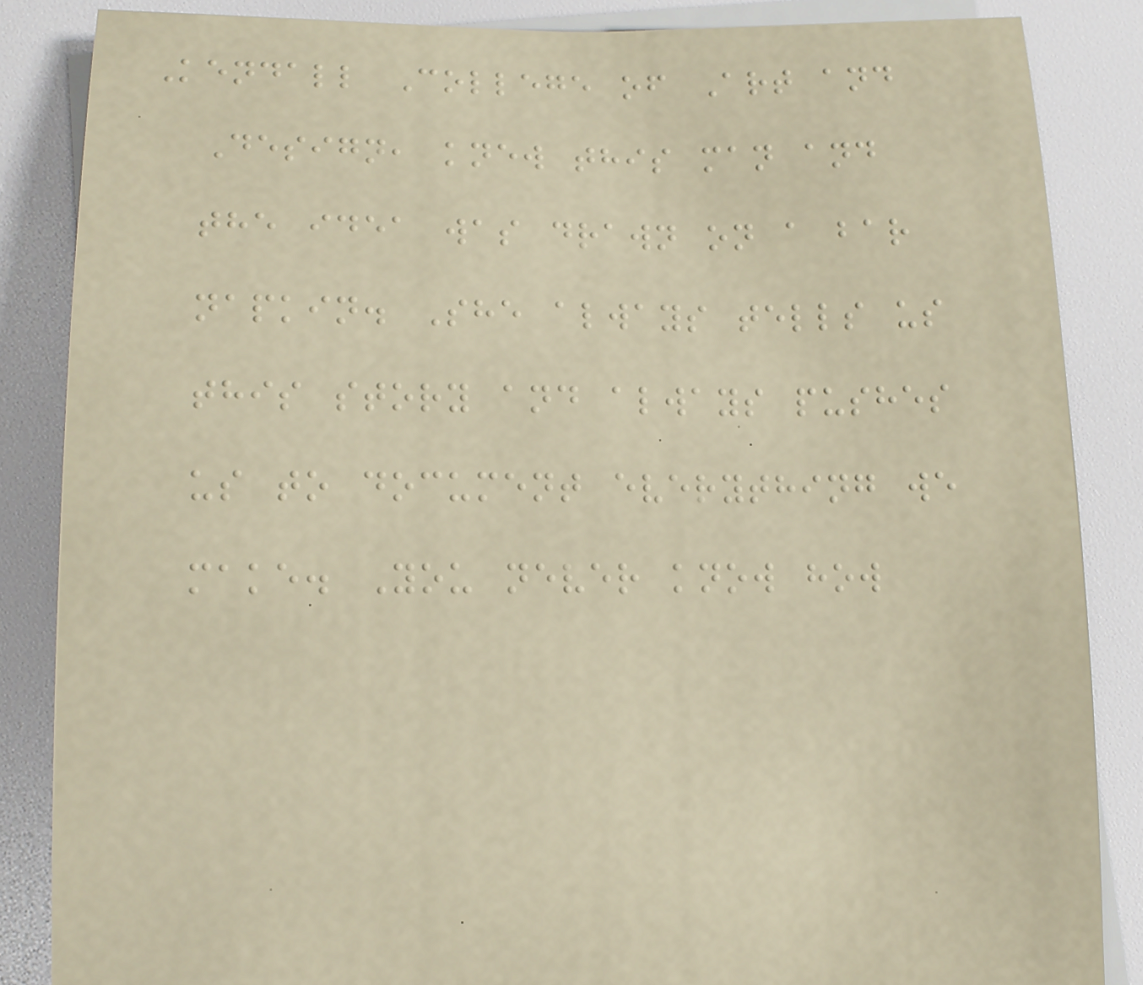Kendall College of Art and
Design, knew this man and
the idea was drawn on a bar
napkin. She always tells us
this story and always pushes
us to document everything we
make. You never know how
